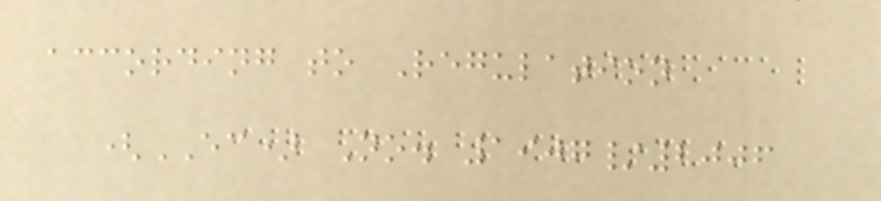according to Regulation
(EC) No. 1907/2006
